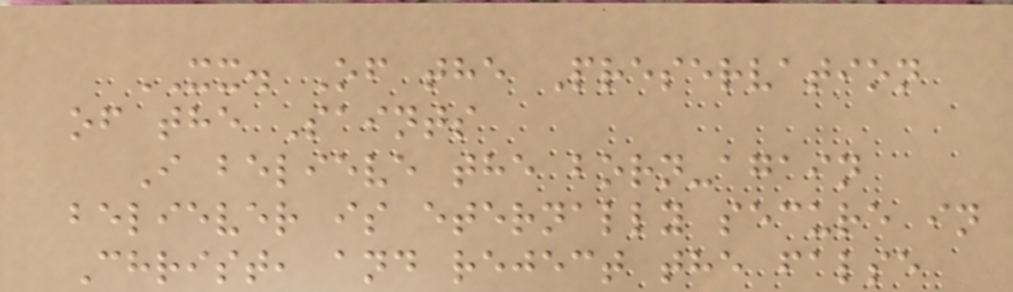XX. Of the Preservation
of the Saints
I believe the born-again
believer is eternally secure in
Christ, and reject the false
